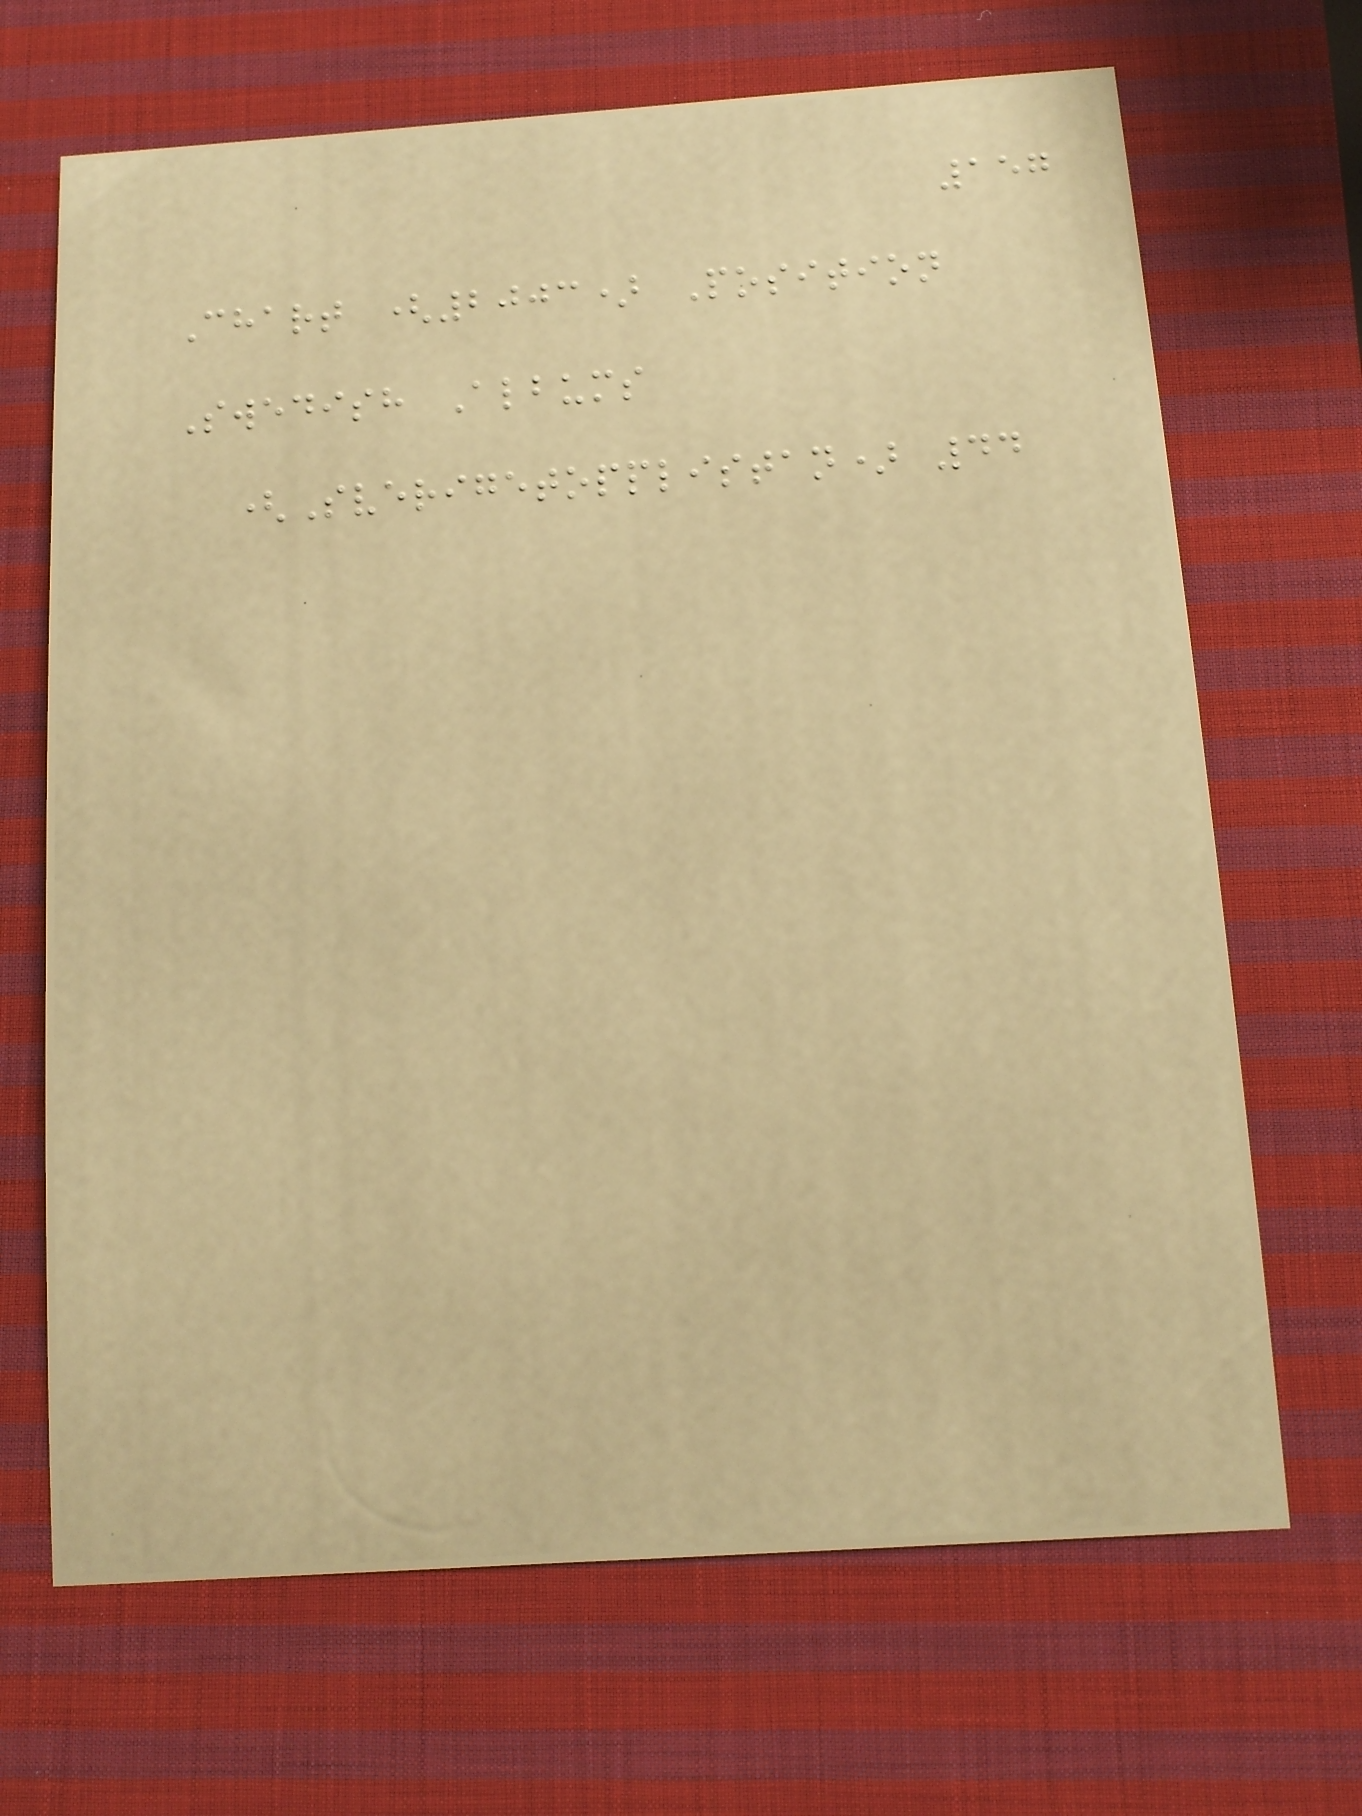157
Chart (2003) Position
Swedish Albums
(Sverigetopplistan) 44
